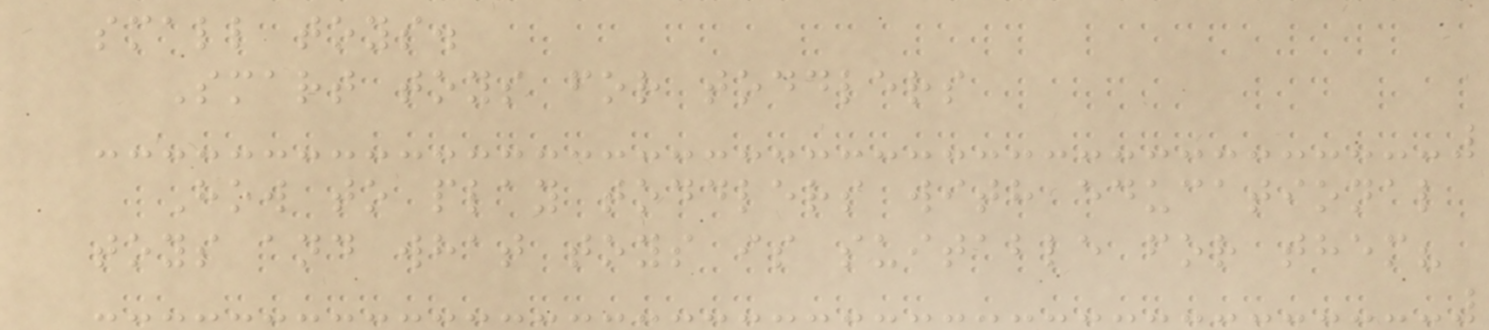small toys.
Smart toys for toddlers
How to play toddlers with educational
toys and what toys is suitable for them?
